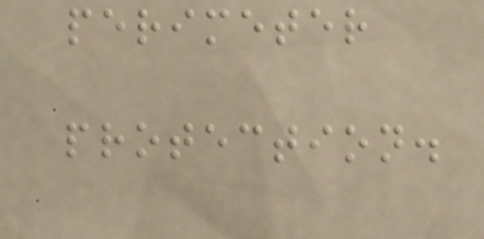perimeter
protection.
